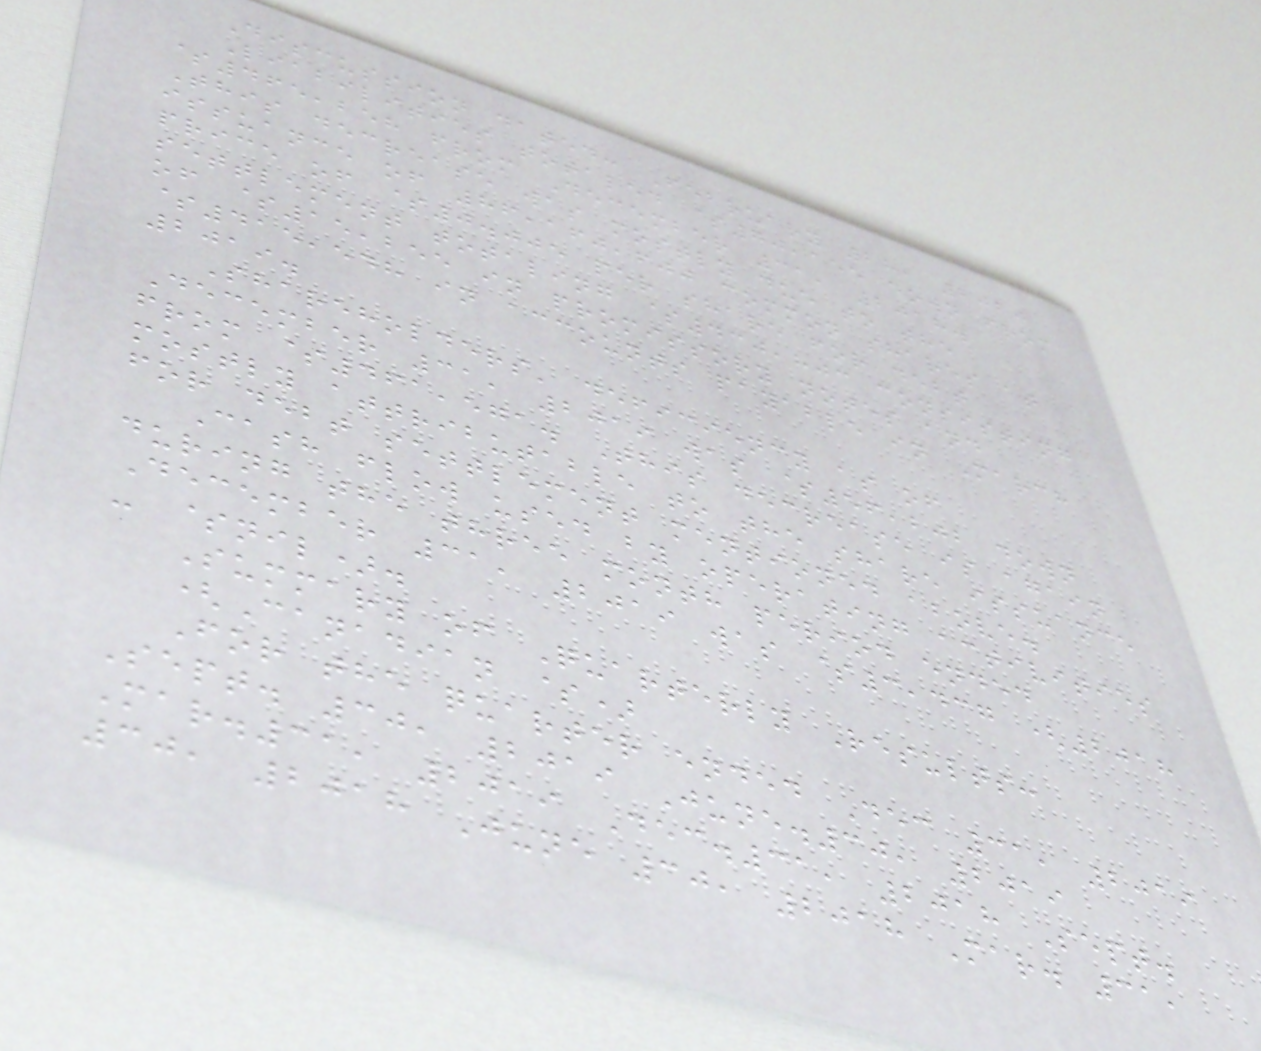Discussion dated: February 28, 2020
Liabilities totaled $70,155 down from
$465,258 from December 31, 2018.
This decrease was mostly due to the
issuance of 86,160,600 common shares at
price of $0.005 per share for debt
settlement totaling $430,803 consisting
of $15,255 in promissory notes and
$415,548 in accounts payable in March
2019.
Shareholders' deficiency as of
December 31, 2019 was $56,202 down
from $461,571. This decrease is again
mostly attributable to the share issuance
for debt settlement mentioned above.
Cash flow used by operating activities
during the three month period ended
December 31, 2019 was $3,437 (2018
- $nil).
Summary of Quarterly Results:
(Canadian $)
For the quarter ended Dec 31, 2019
Sept. 30, 2019 June.30, 2019
Mar.31, 2019 Dec.31, 2018 Sept.
30, 2018 June 30, 2018 Mar. 31,
